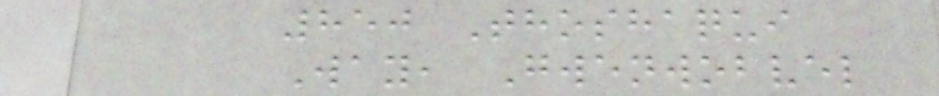850 Thoshaqui
Way, Gwenwobvel
